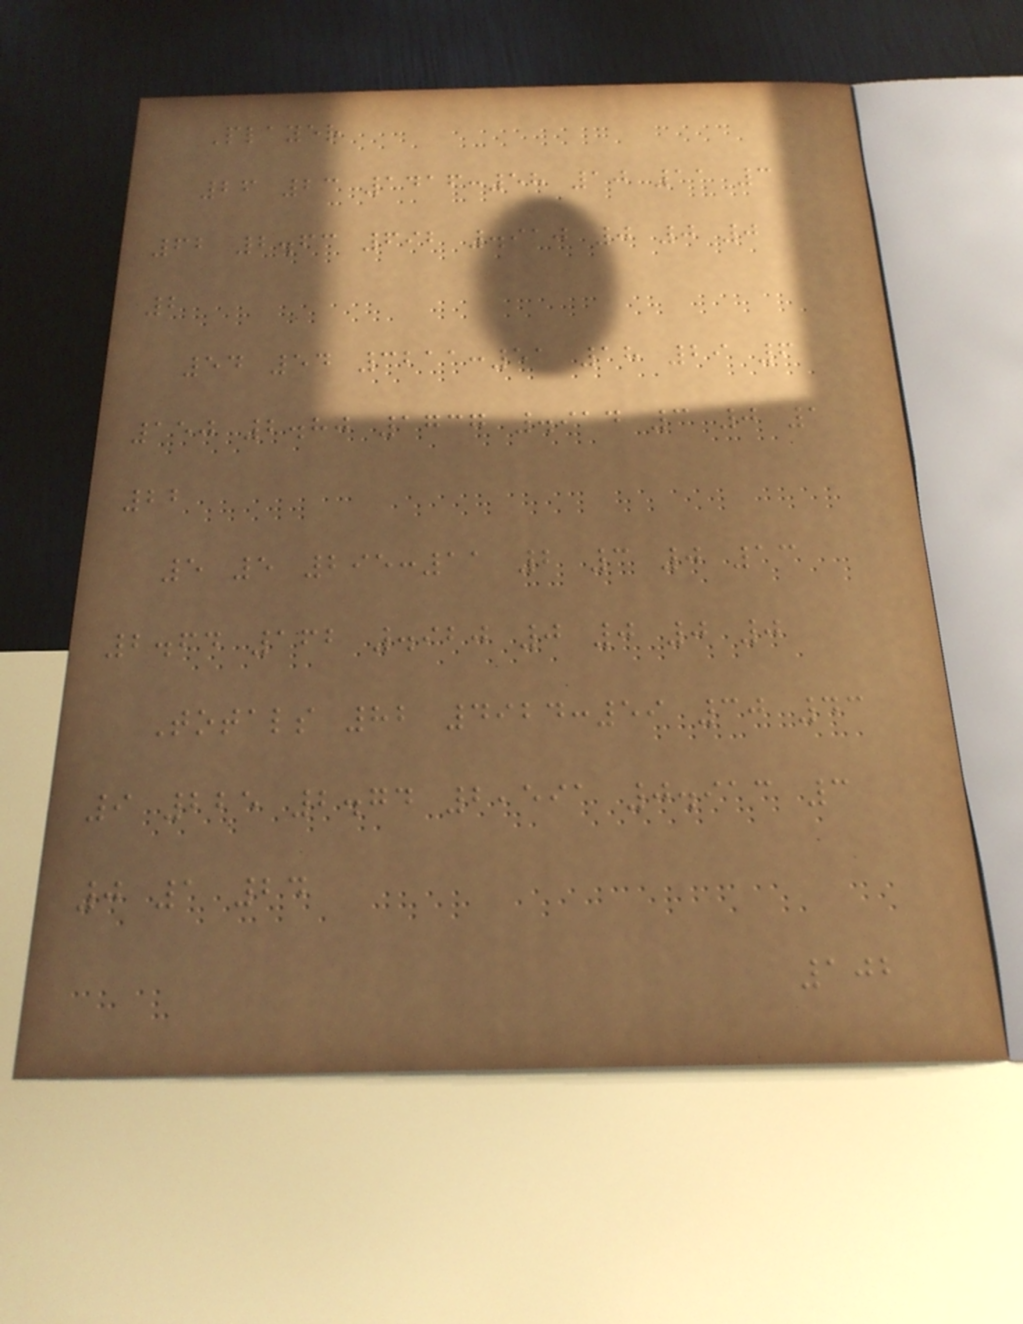Player
26 23 1416:58 10 11 3
62 2.63 692 .910 0 0 0
2
54 54 3211:51 18 29 6
150 2.80 1737 .914 3 0 1
22
5 5 295:11 2 3 0 13
2.64 162 .920 0 0 0 0
Totals 82 4924:59 30 43
9 225 2.74 2,591 0.913 3
0 1 24
102
